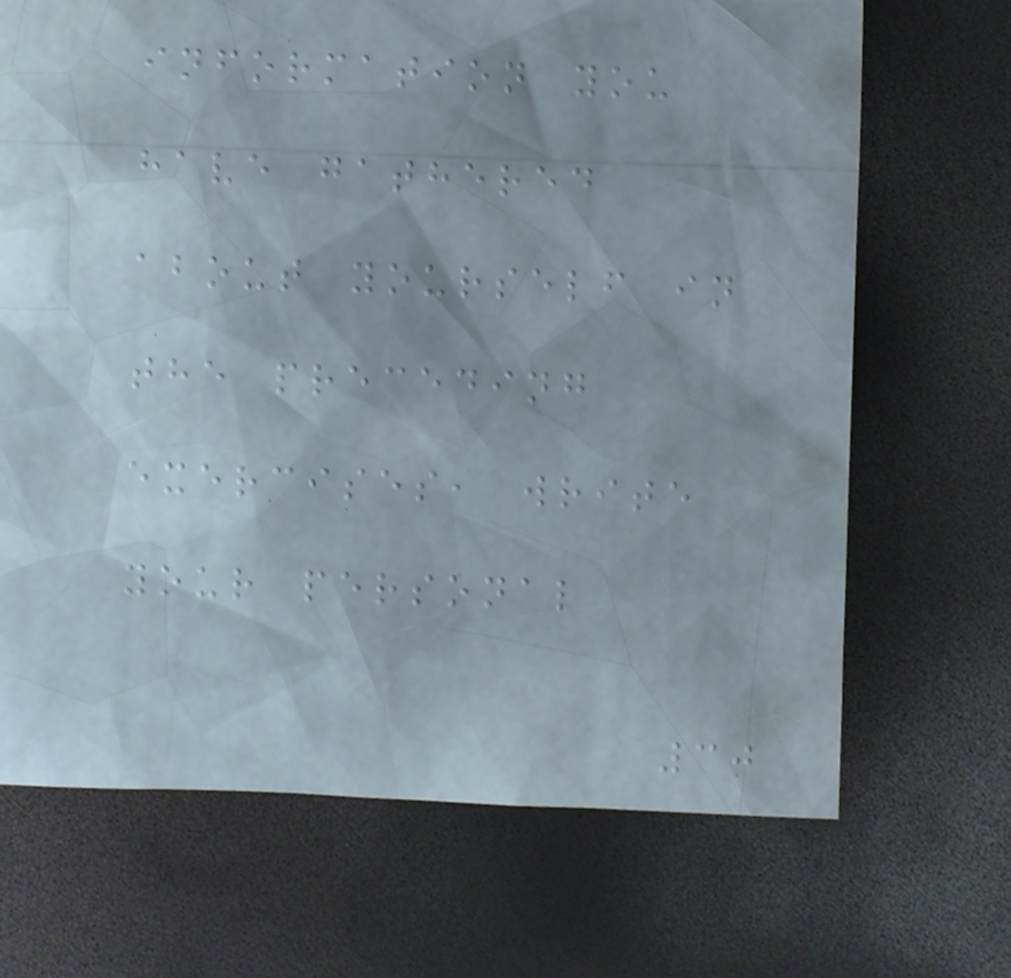information you
have gathered
about yourself in
the preceding
exercises, write
your personal
30
